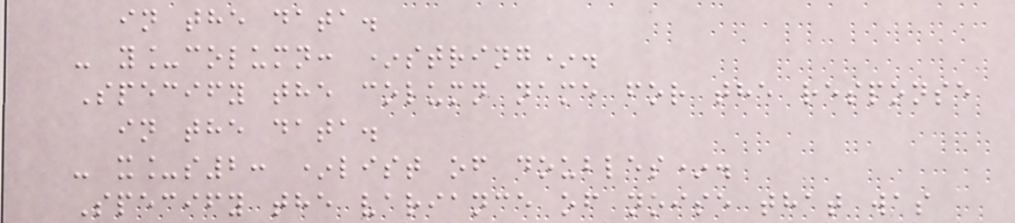in the data.
- y_column: *string*.
Specify the column name for the response
in the data.
- x_s2: *list of doubles*.
Specify the variance of noise that was
